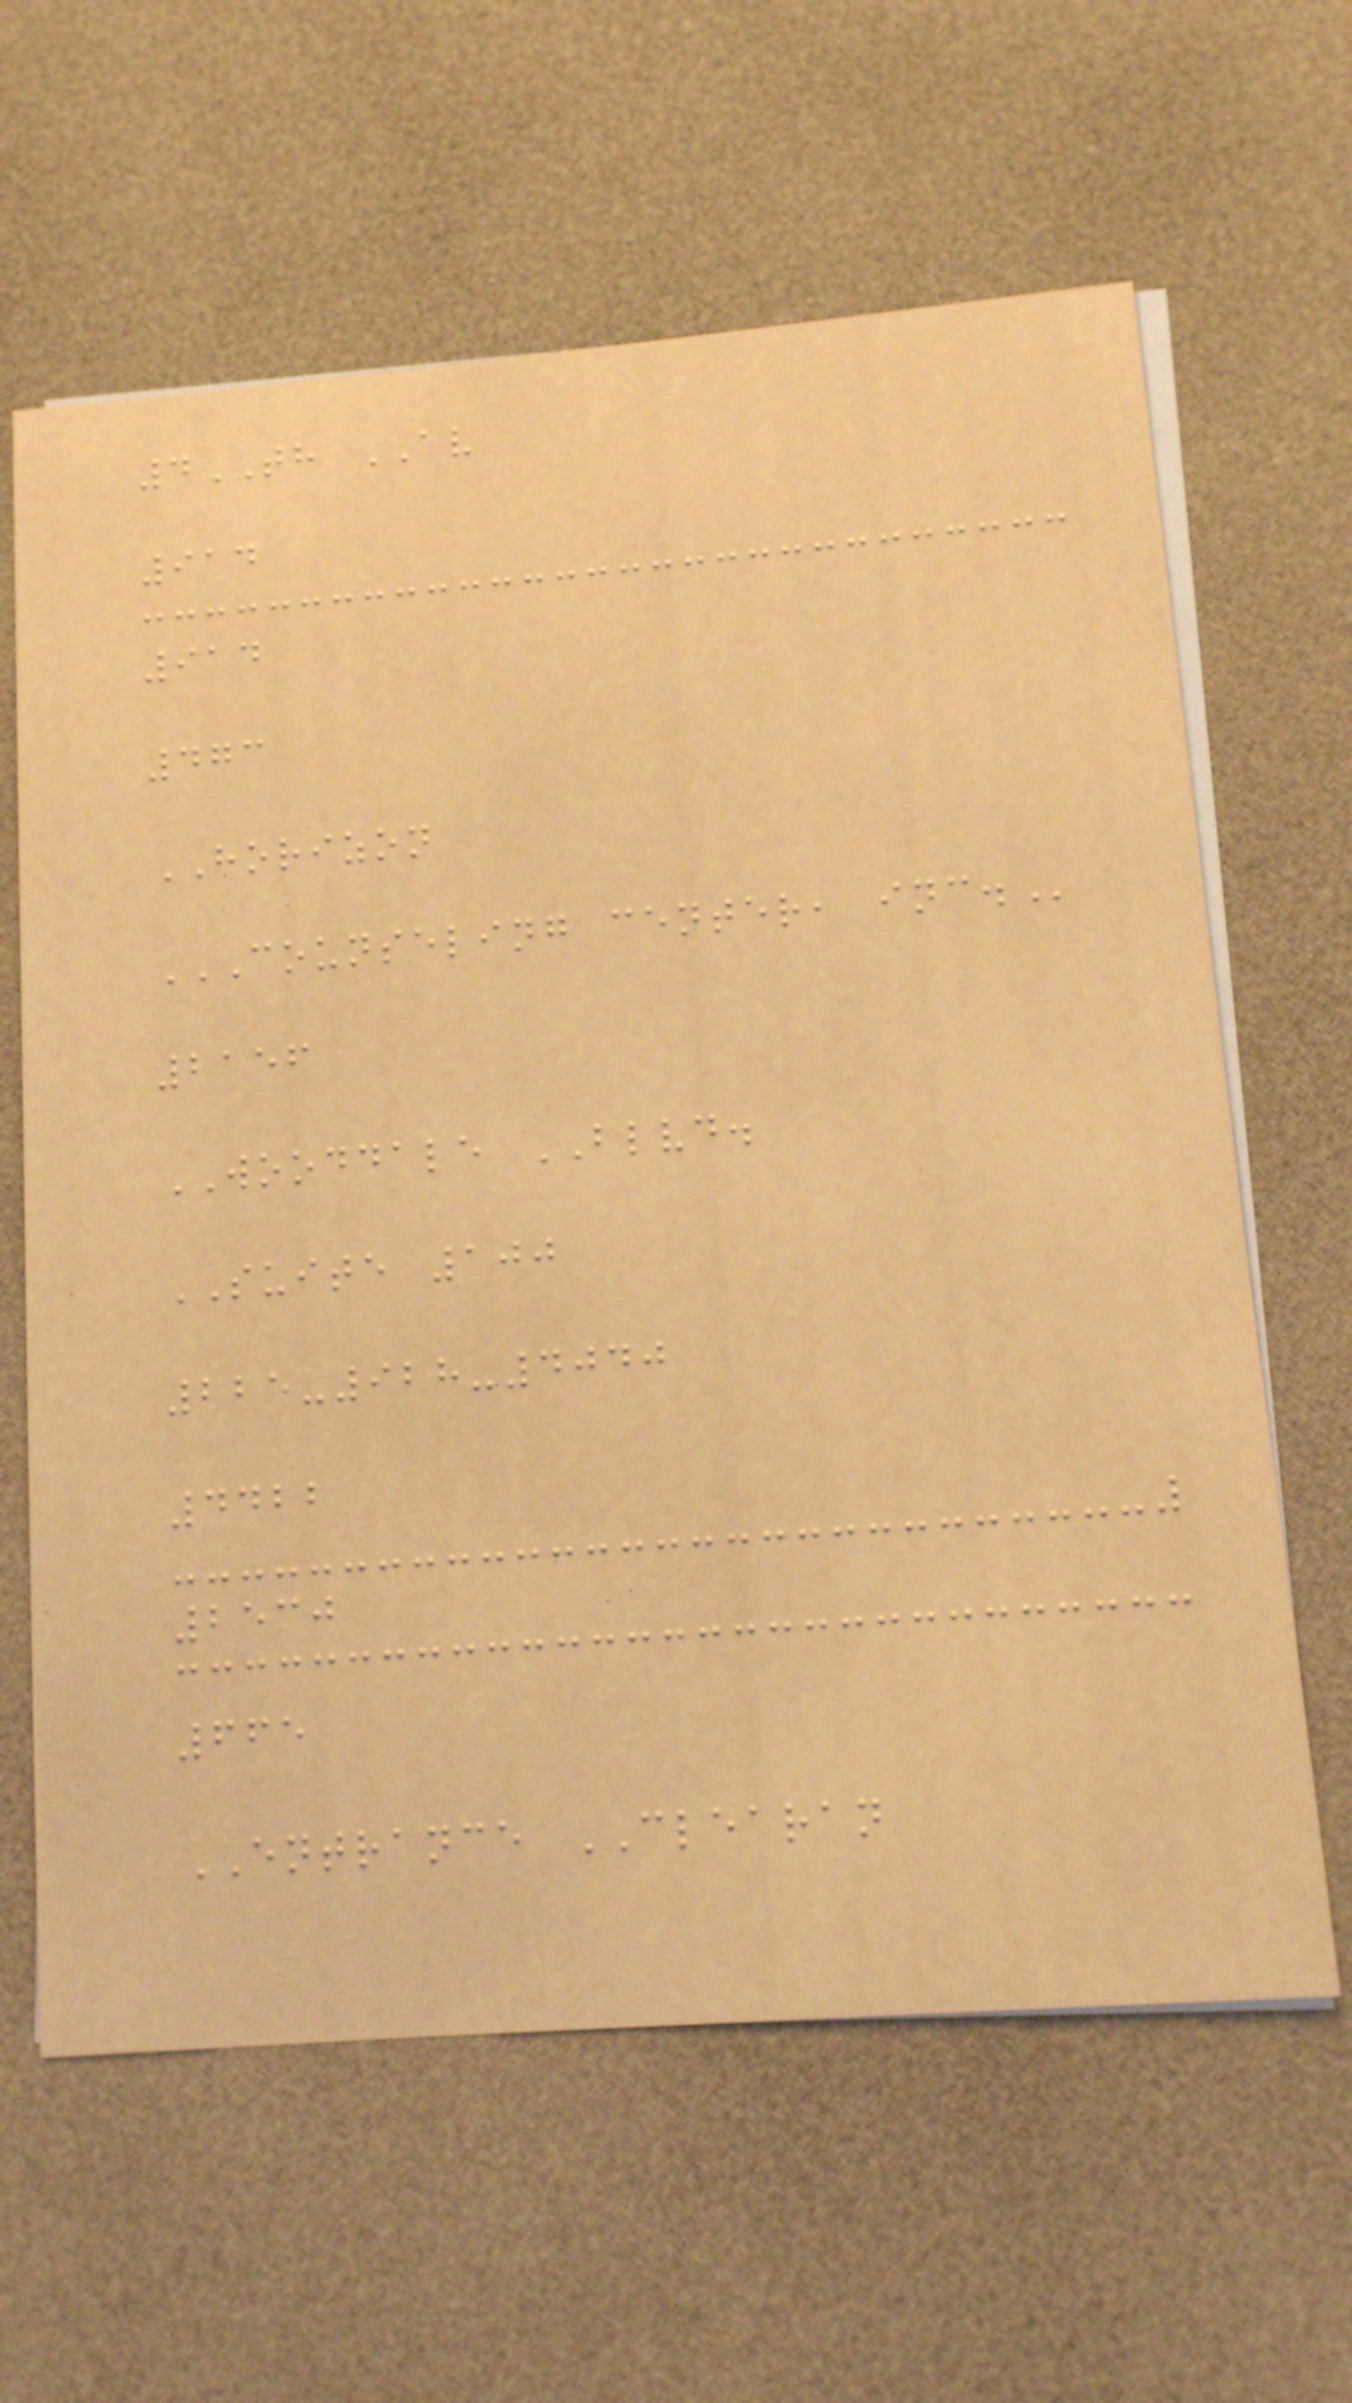4TH AV
914
914
473
HORIZON
COUNSELING CENTER, INC.
2156
WOODDALE BLVD.
SUITE 100
225-928-4040
4422
2530
665
ENTRANCE CLEARAN
